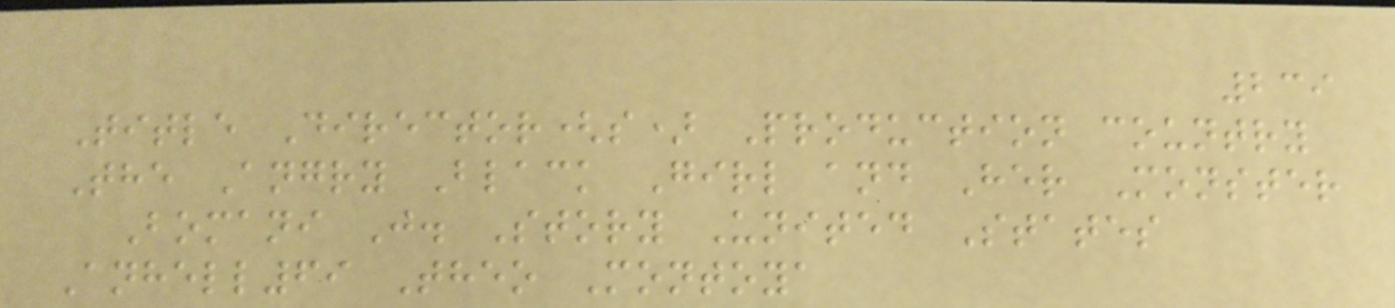239
Title Director(s) Production country
The Angry Black Girl and Her Monster
Bomani J. Story United States
Anhell69 Theo Montoya
